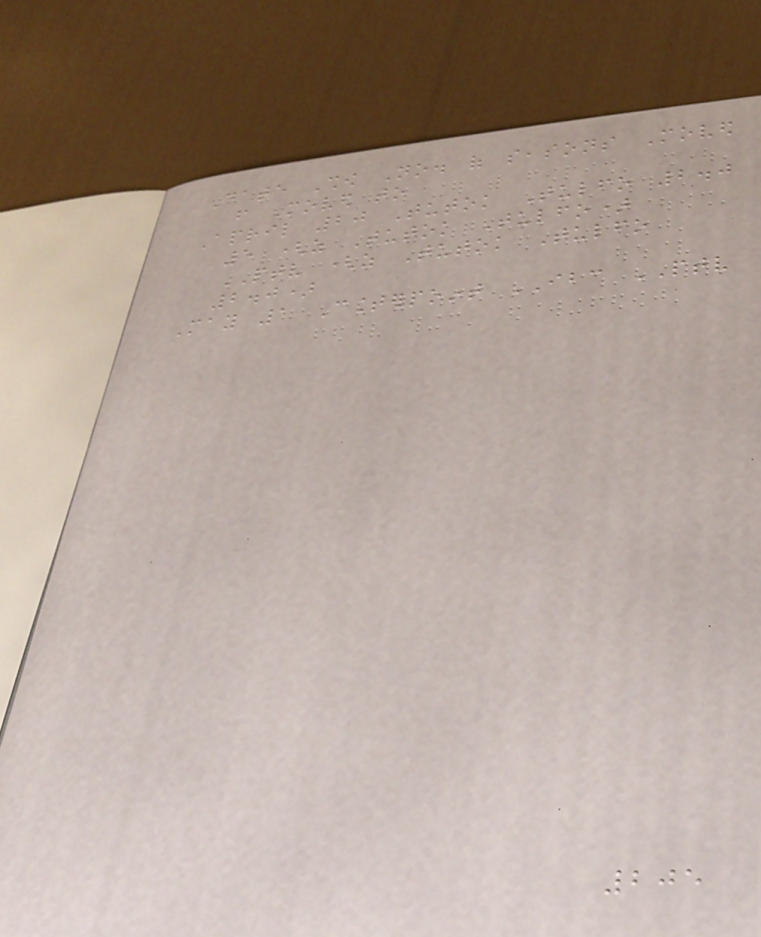Date Show No. of seasons Moved
from Moved to
April 20 Tutok Tulfo 2.0
5 (as Tutok Tulfo)
PTV (as Tutok Tulfo
2.0)
May 1 Counterpoint IBC PTV
205
